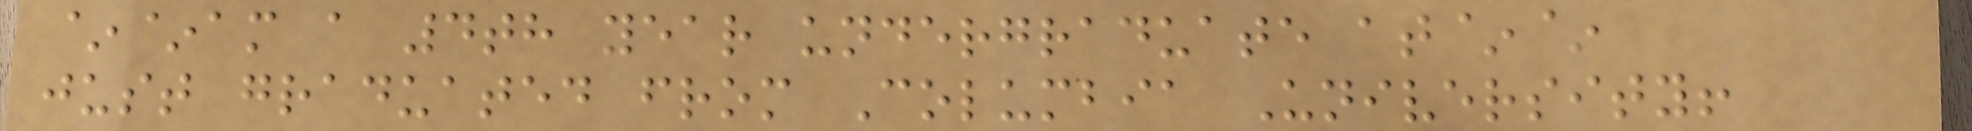~~am a 4th year undergraduate at~~
just graduated from Columbia University!
